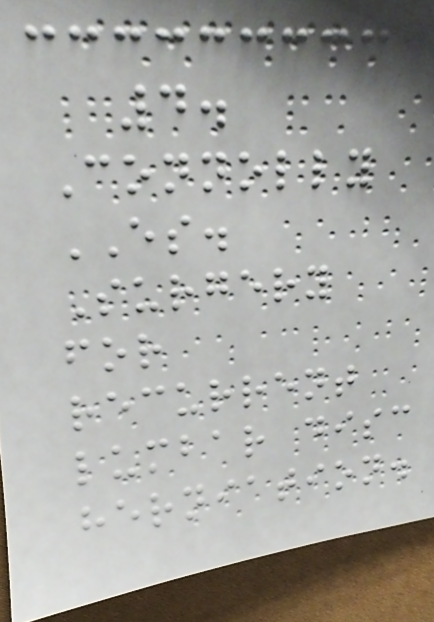4.
Connolly
ES.
Surgery
for
recurrent
lumbar disc
herniation.
